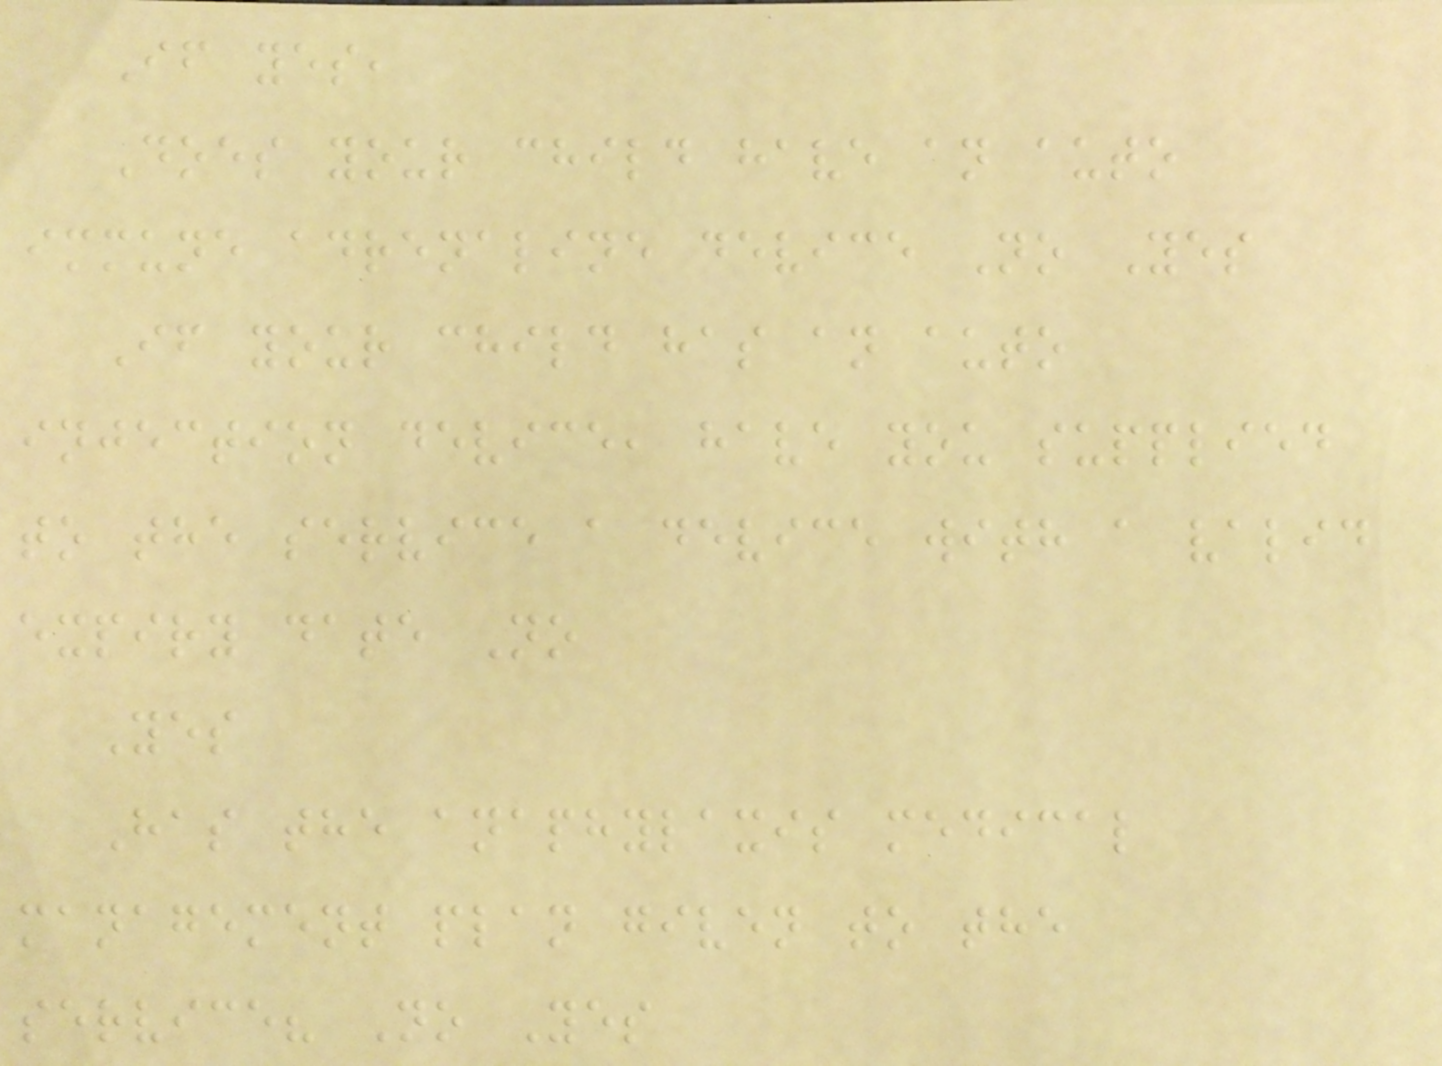If yes,
Does your child have an auto
immune adrenaline device No Yes
If your child has an auto
injection device, have you supplied
to the service a device with a valid
expiry date No
Yes
Has the anaphylaxis medical
management plan given to the
service? No Yes
